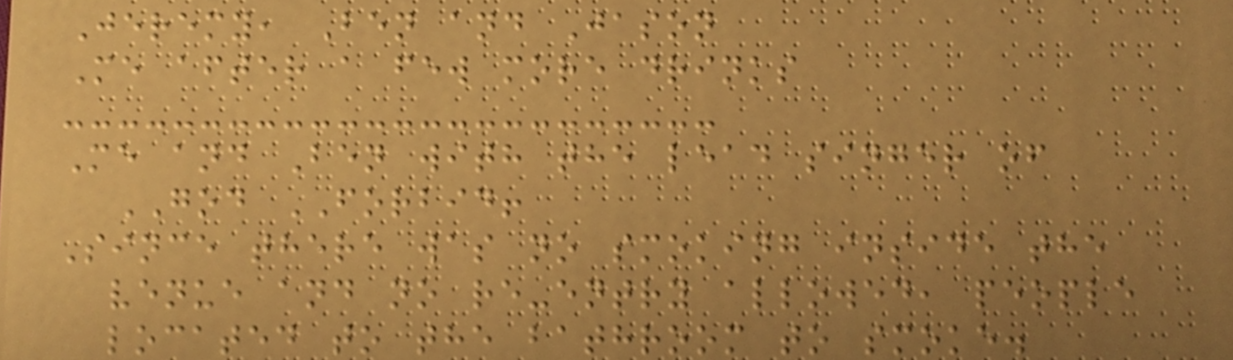Jeremy, Ben and Jason
Me after a few more drinks
Me and Ben with the lead singer of
GOD FORBID!
Since there was no smoking inside the
venue and no re-entry allowed, people
located to the bathroom to smoke.
